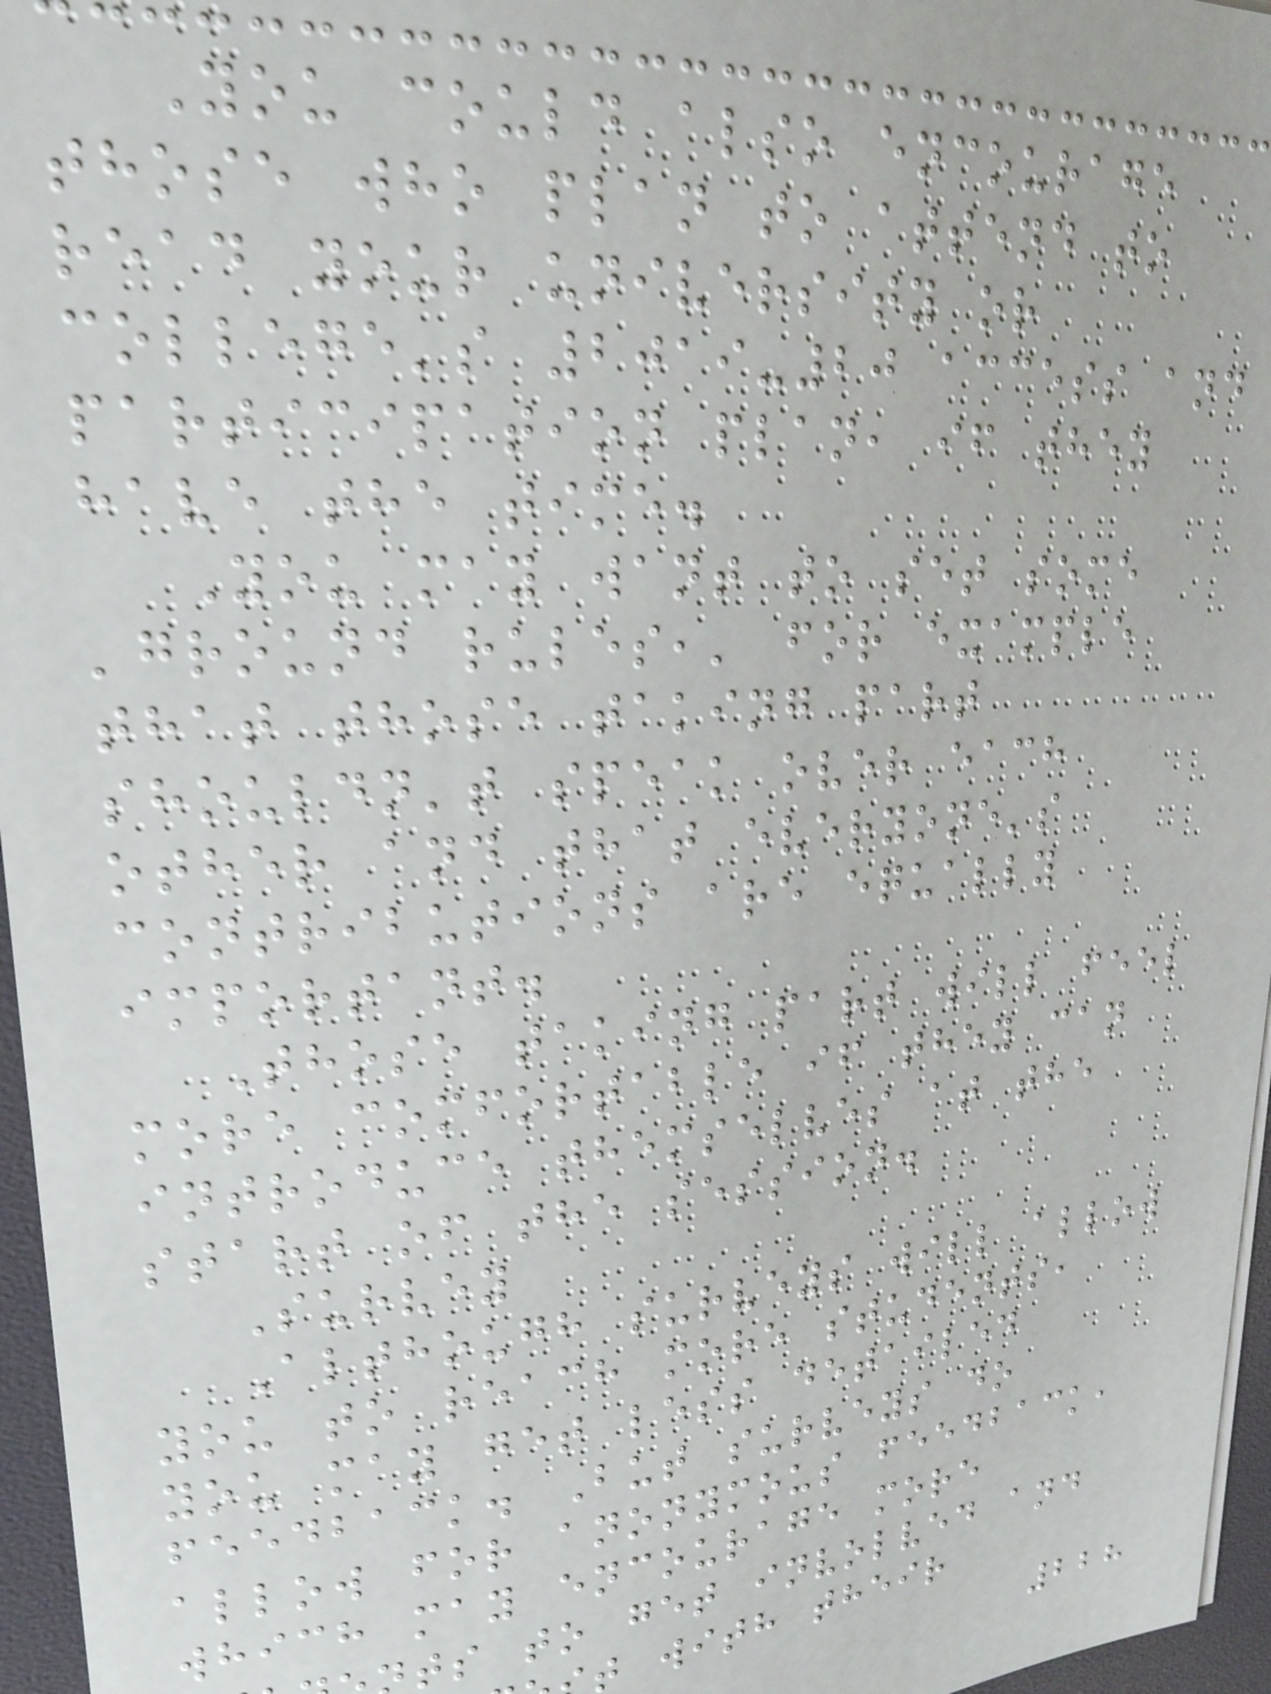You could also encourage
those who plan to attend to
read your university or
college's 2019-20 access and
participation plan, if they
have the time.
You may want to set some
'ground rules,' for example
that those taking part
shouldn't speak over each
other and that everyone's
contributions are equally
important.
Those taking part will feel
more comfortable if they can
introduce themselves at the
start of the session.
Survey
Although surveys will allow
you to reach more students,
you may get less detailed
feedback. But surveys do
allow for anonymous feedback,
which may encourage more
ts to get involved and
t with their
228
